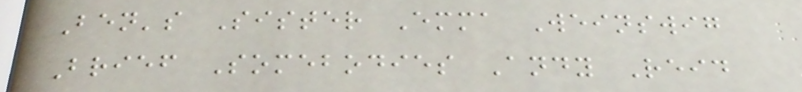Ben's Sister Emma Weinswig
Brief Somebodies Andy Reid
